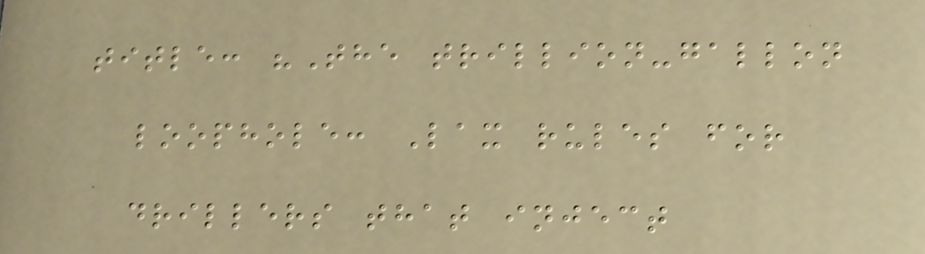title: "The trillion-gallon
loophole: Lax rules for
drillers that inject
